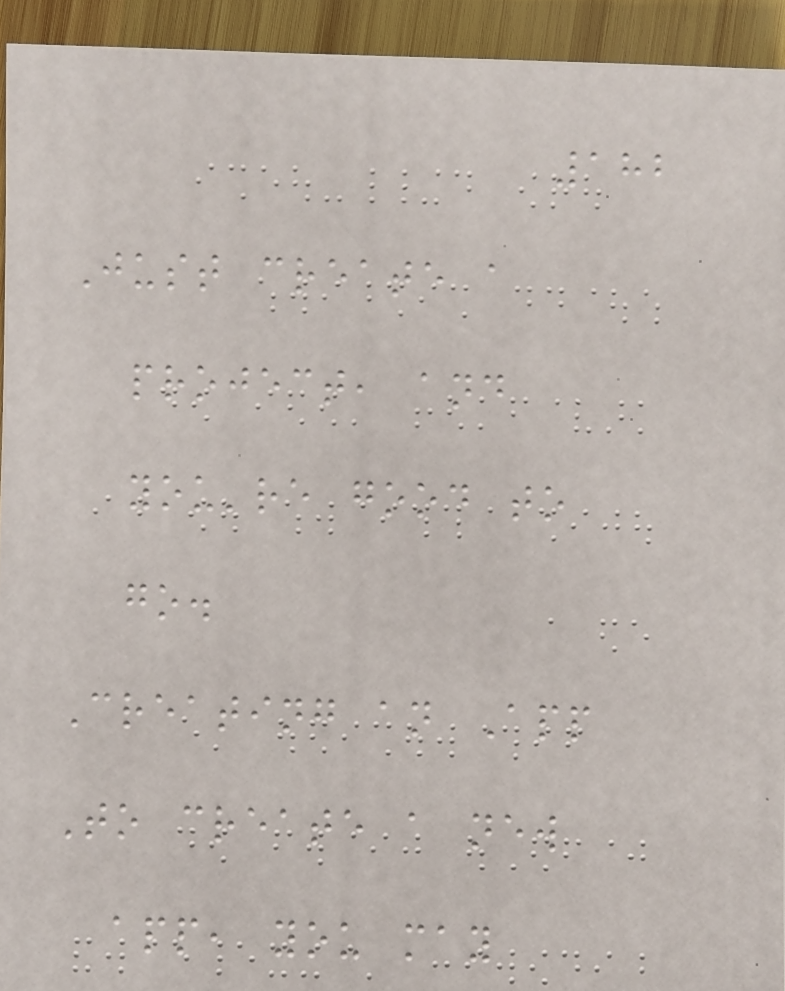182
Just create a
project, and
you're good to
go.
Creating an App
To create a new
app, you may
